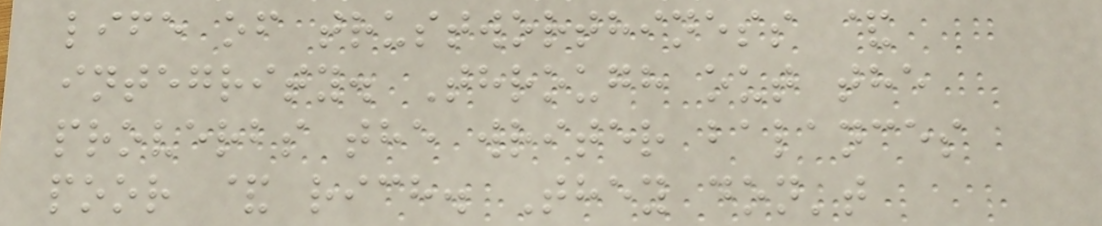life of trustworthiness &
integrity. Through out the
proverbs the writer balances
poor & rich. They don't
